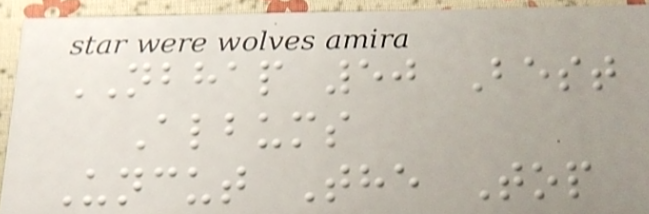NBHAP 50 Best
Albums
Uncut The Top
